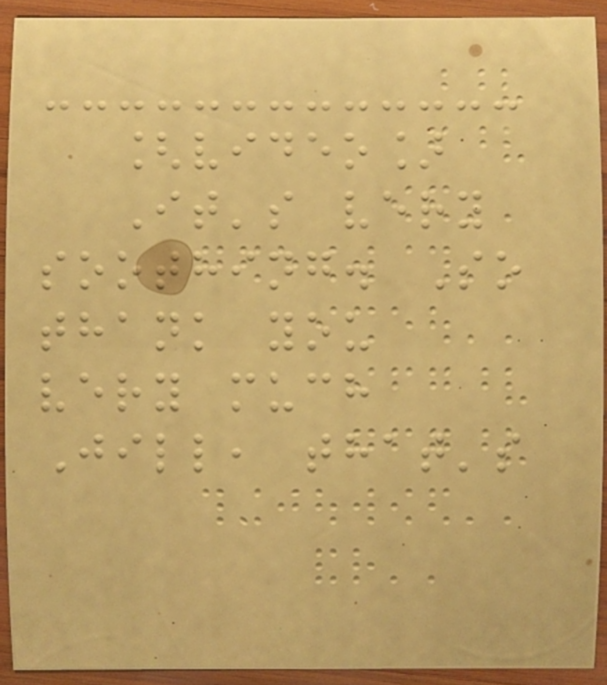[video]
It's very
soothing. So
thank you
very much
Jill, that's
